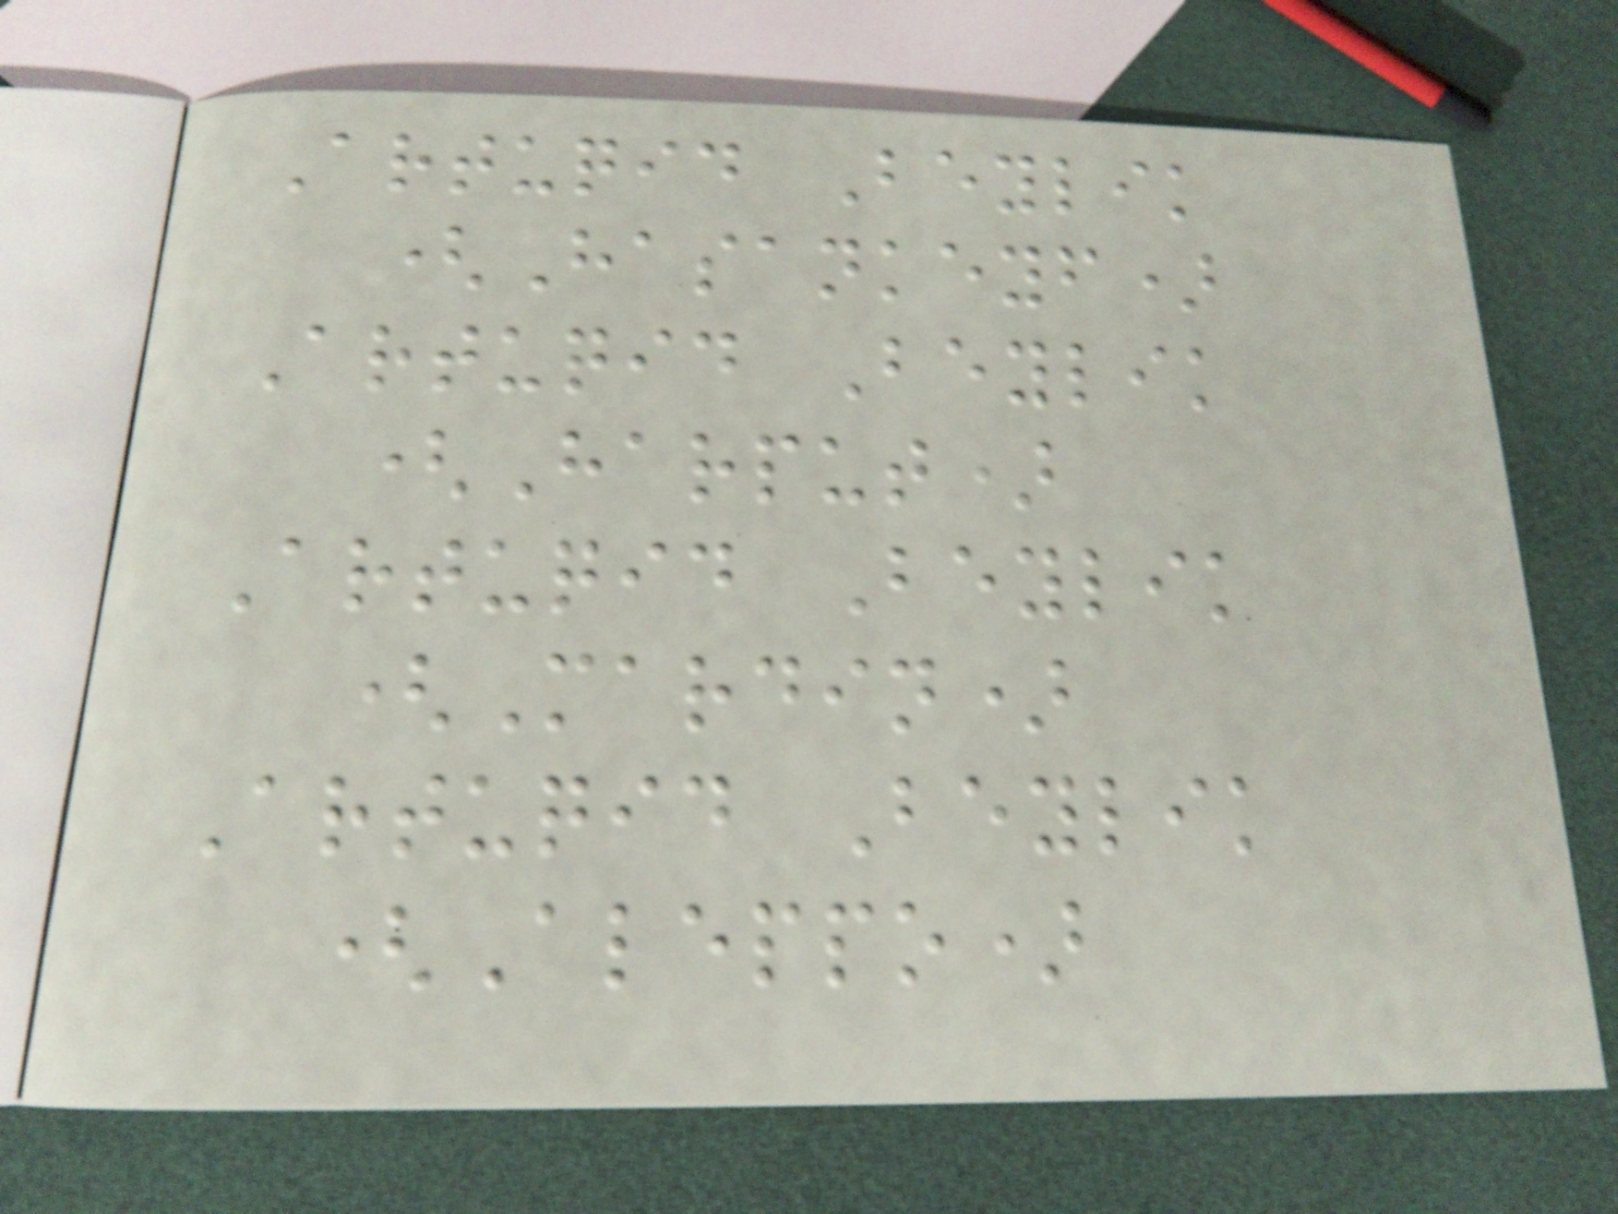Artuqid Beylik
(Hasankeyf)
Artuqid Beylik
(Harput)
Artuqid Beylik
(Mardin)
Artuqid Beylik
(Aleppo)
